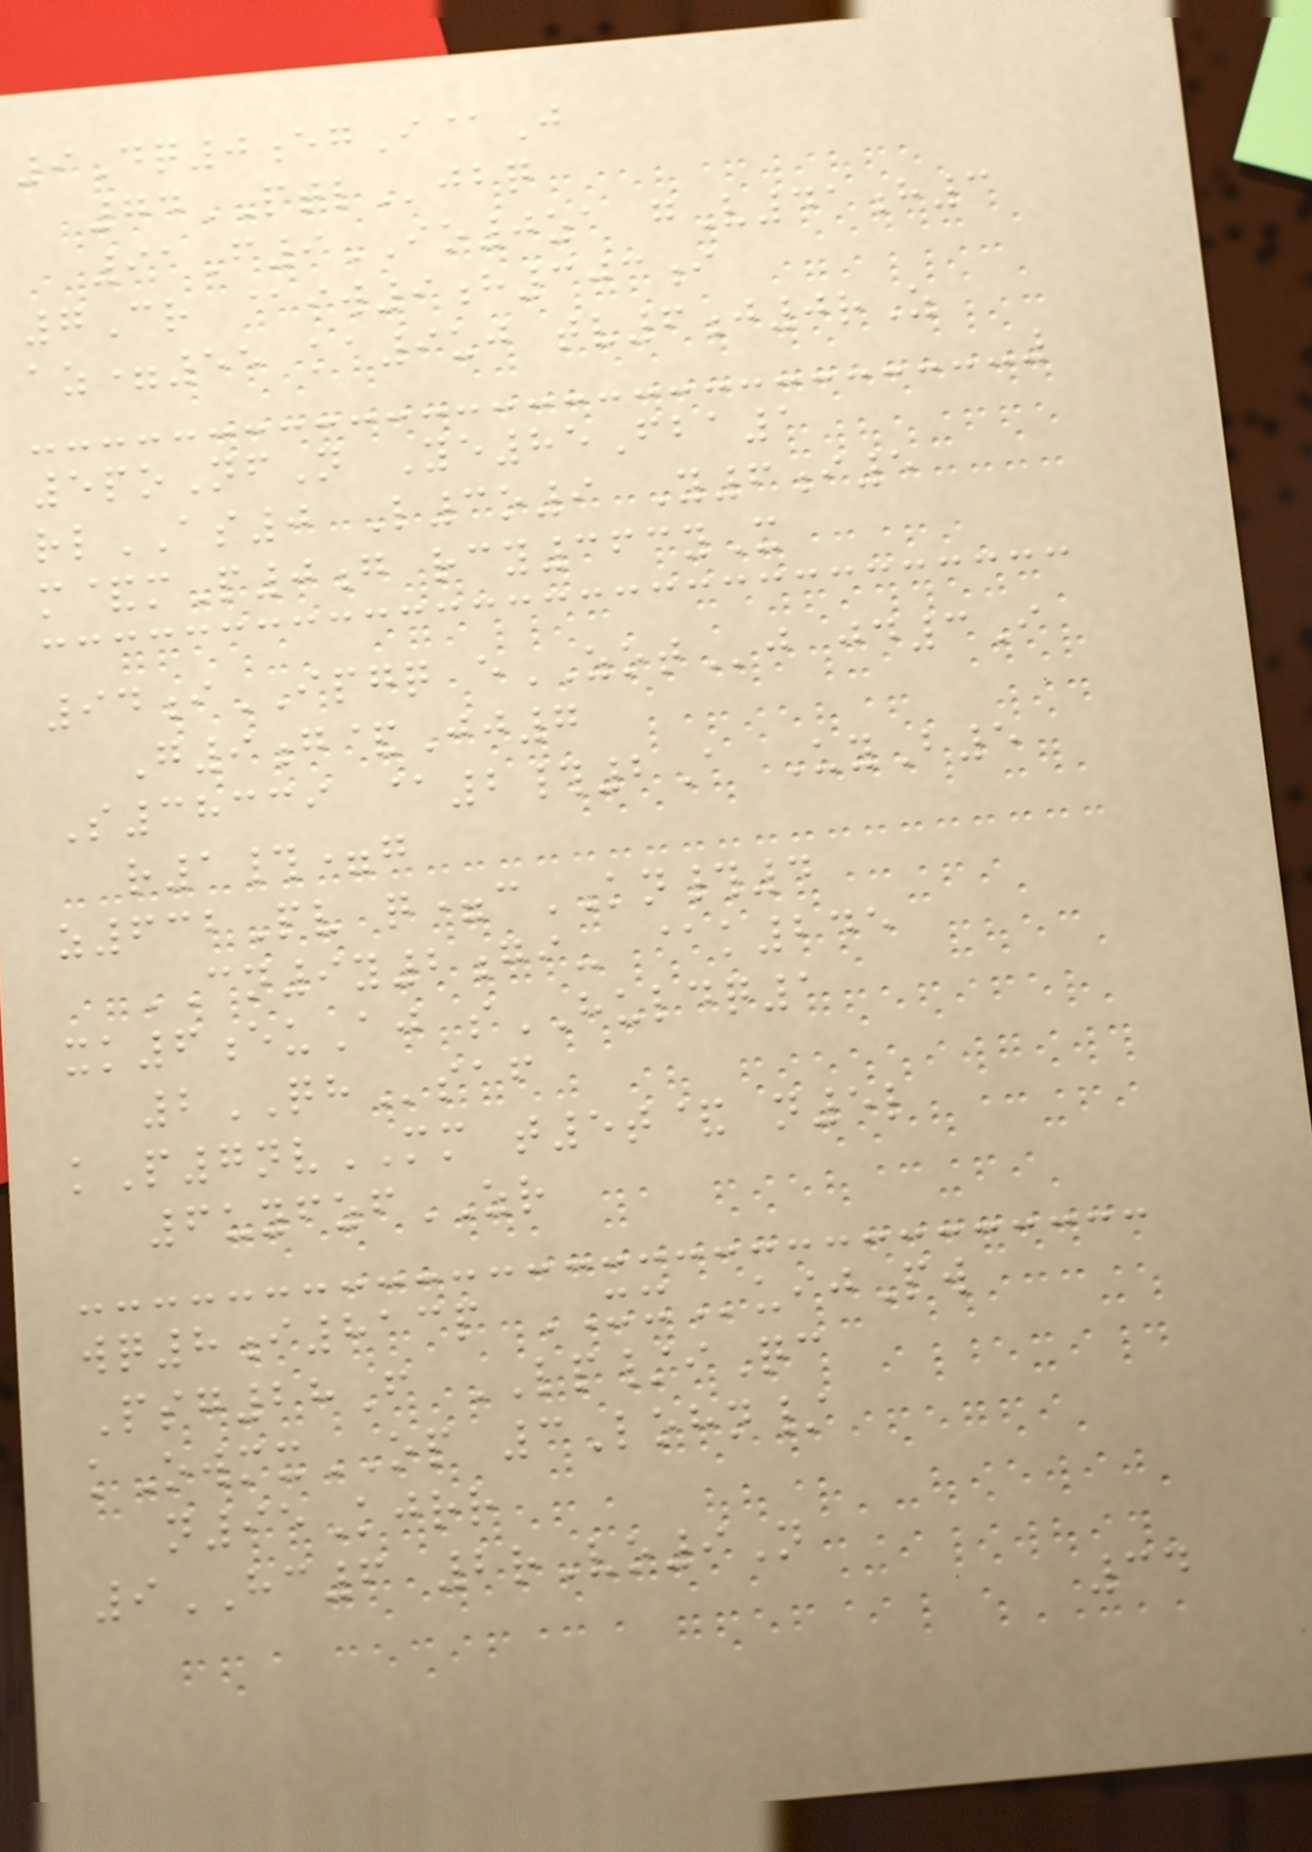9Dq0egI@J
74PTLjbq
91F9IO0za gV41h3
7Cr @iw9h303i
az=55 ka9uj tv6j0rZ
5poNfN Ye85Fba1
rlAS0 L3o9 Y6i5
m&mP0g rcy363yX
94iIPGQ eZOTj jd3I
G9g&Jj7
S38339 @2#2A UyB5
r1#=g
z632Pv q=cKN#4
CN9y2gi- @k245
xk6euAj sHULDQ1
2QHsaf
kP7nvMM t5t& n5l
6uyfzfZR
wq8i813p XXuijPw
Psg28F LP/iQc
kOwmxOP 3Lohn/
n95Kjrr
9HC6 2rVo9N
34
